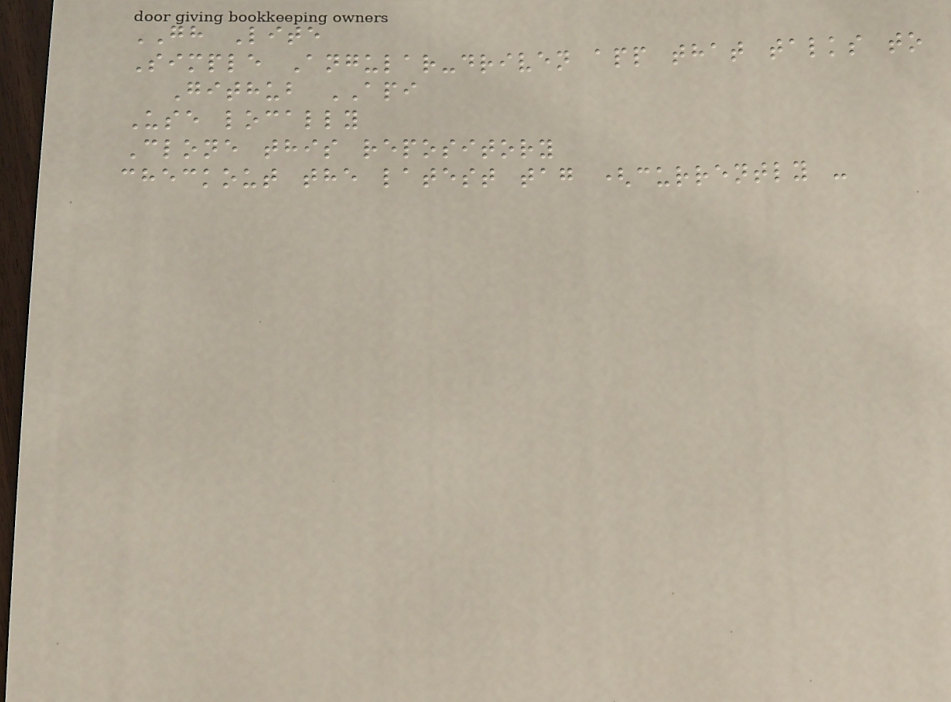GH Lite
Simple Angular-driven app that talks to
Github API
Use locally
Clone this repository
checkout the latest tag (currently -
